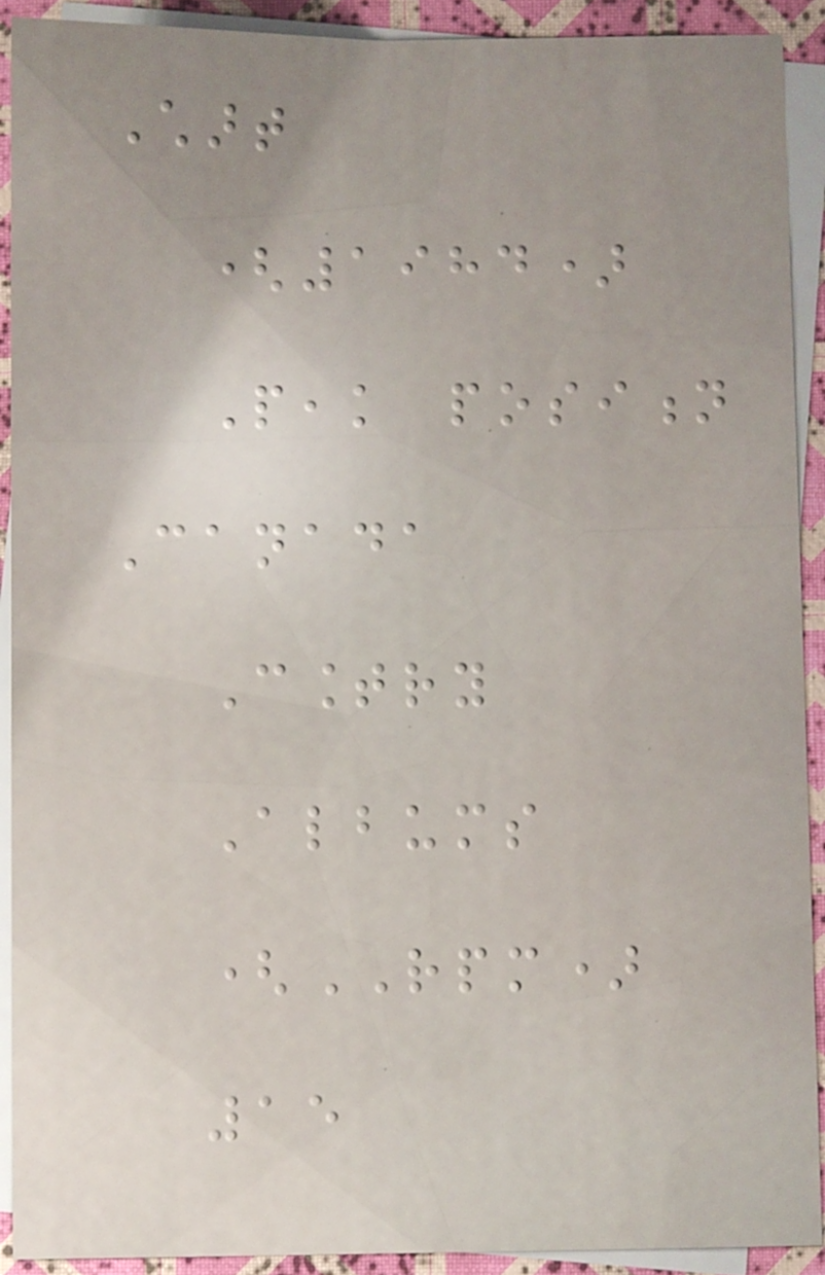Chart
(1984)
Peak position
Canada
Country
Albums
(RPM)
15
